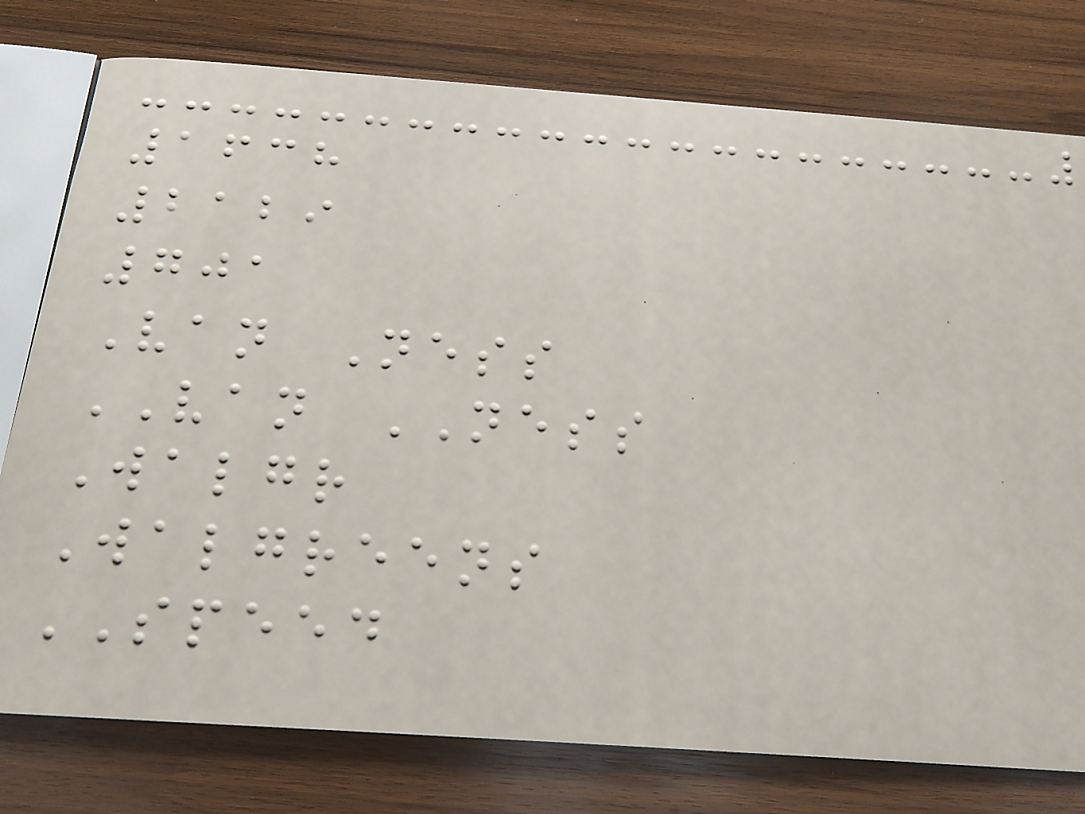1638
2129
701
Van Ness
VAN NESS
Walgr
Walgreens
SPEED
